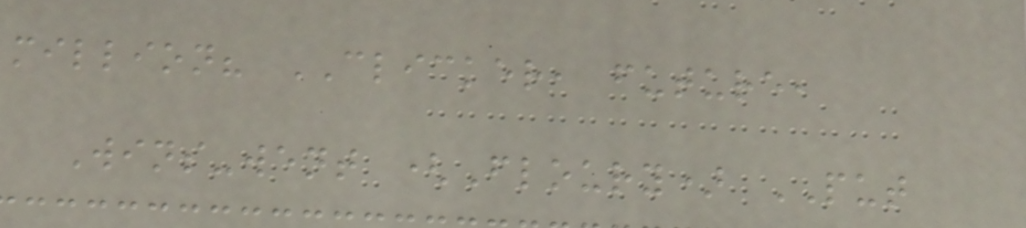million? CLICKER, future,
Wins-went (Floury) PUT
